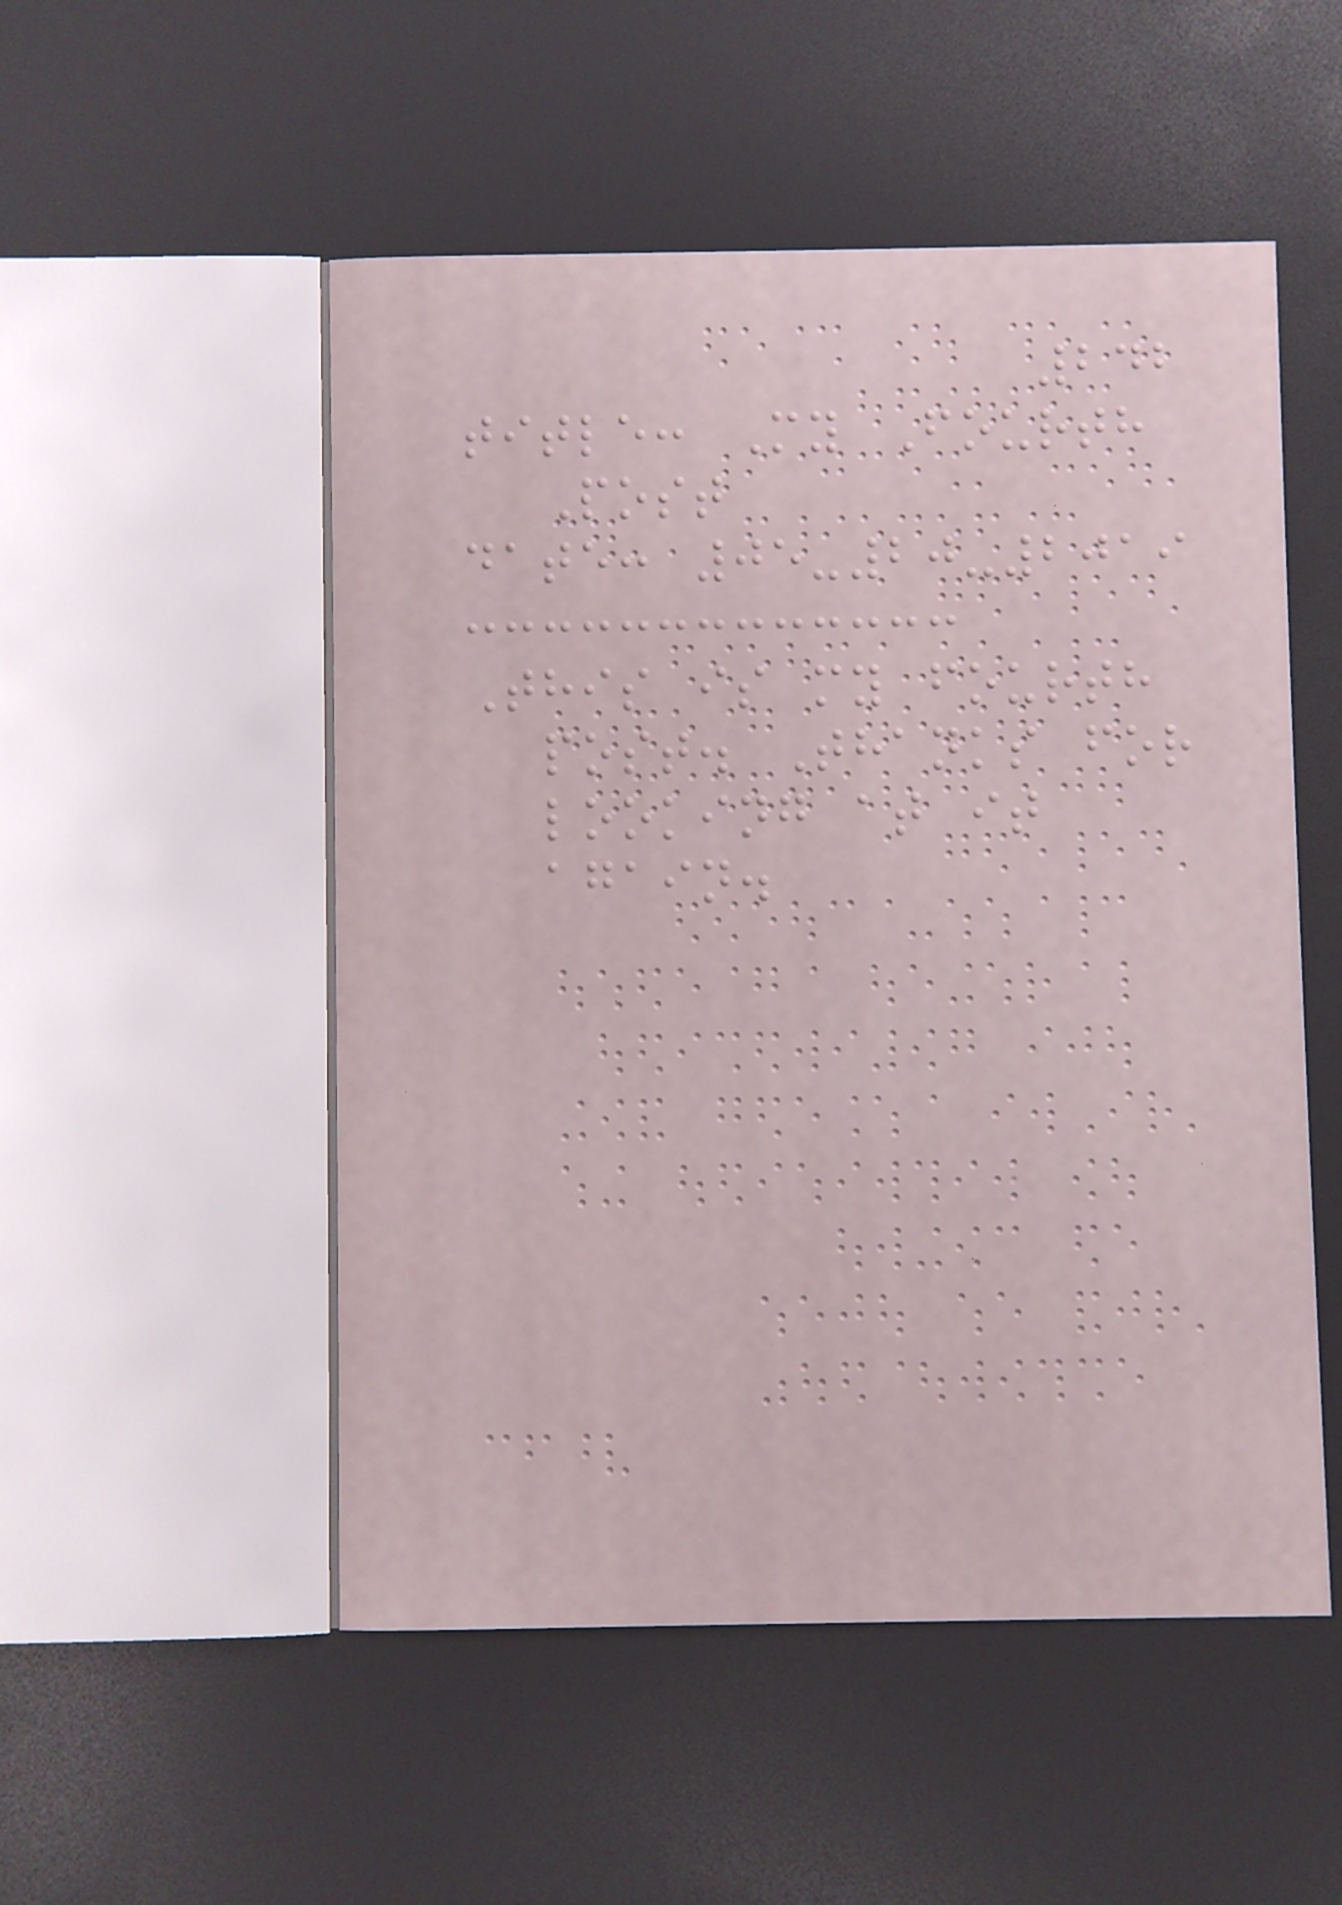242
title: My Fourth
Post
date: 05-20-2019
This is my fourth
post. Thanks for
looking at it
again.
